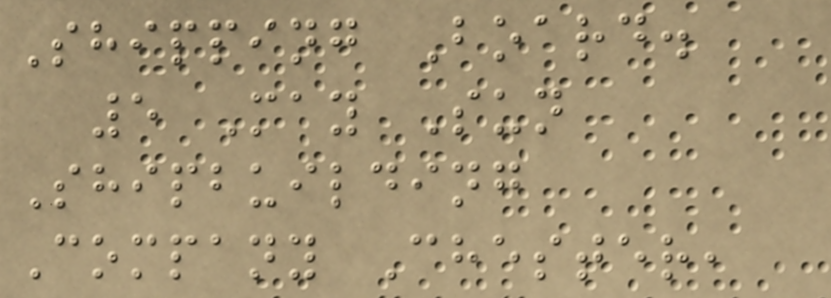Shipping Board.
5 May Sun
Shipbuilding
Company Chester,
